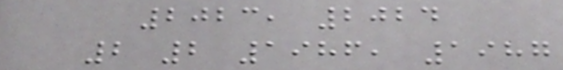2023, 2024
2 2 1986, 1987
